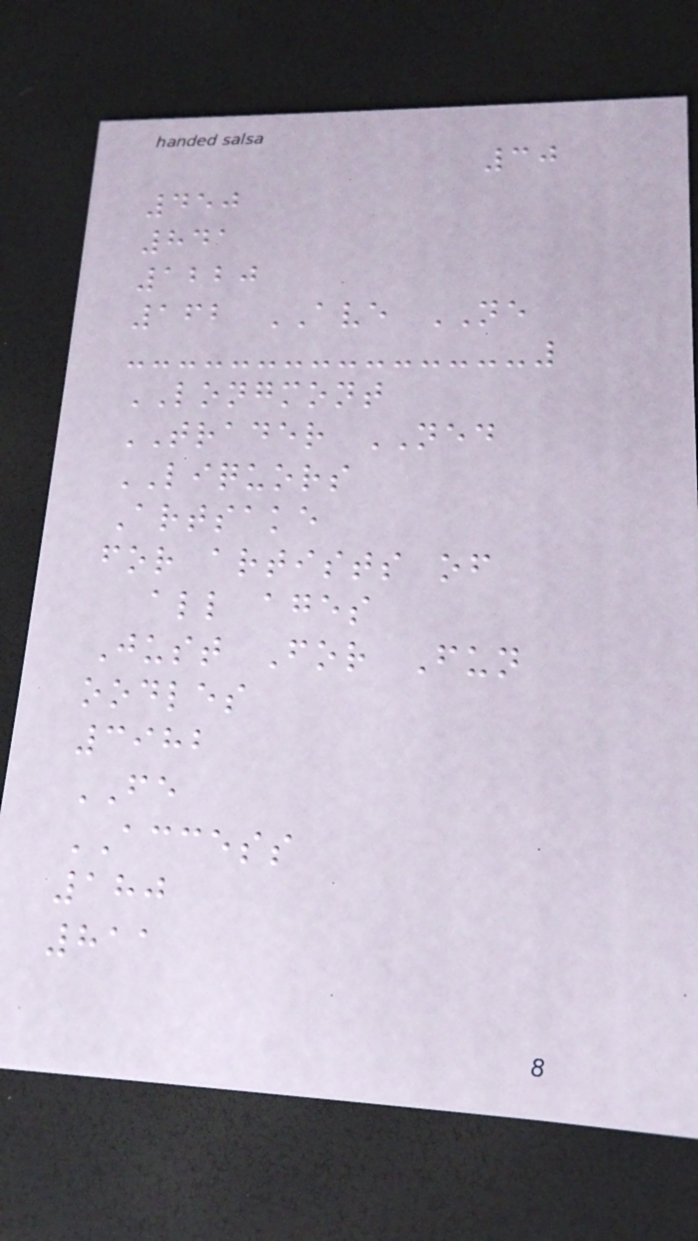30
450
841
1220
162 AVE NE
LONGMONT
TRADER NED
LIQUORS
Artsake
for artists of
all ages
Just For Fun
oodles
3982
FE
ACCESS
180
811
